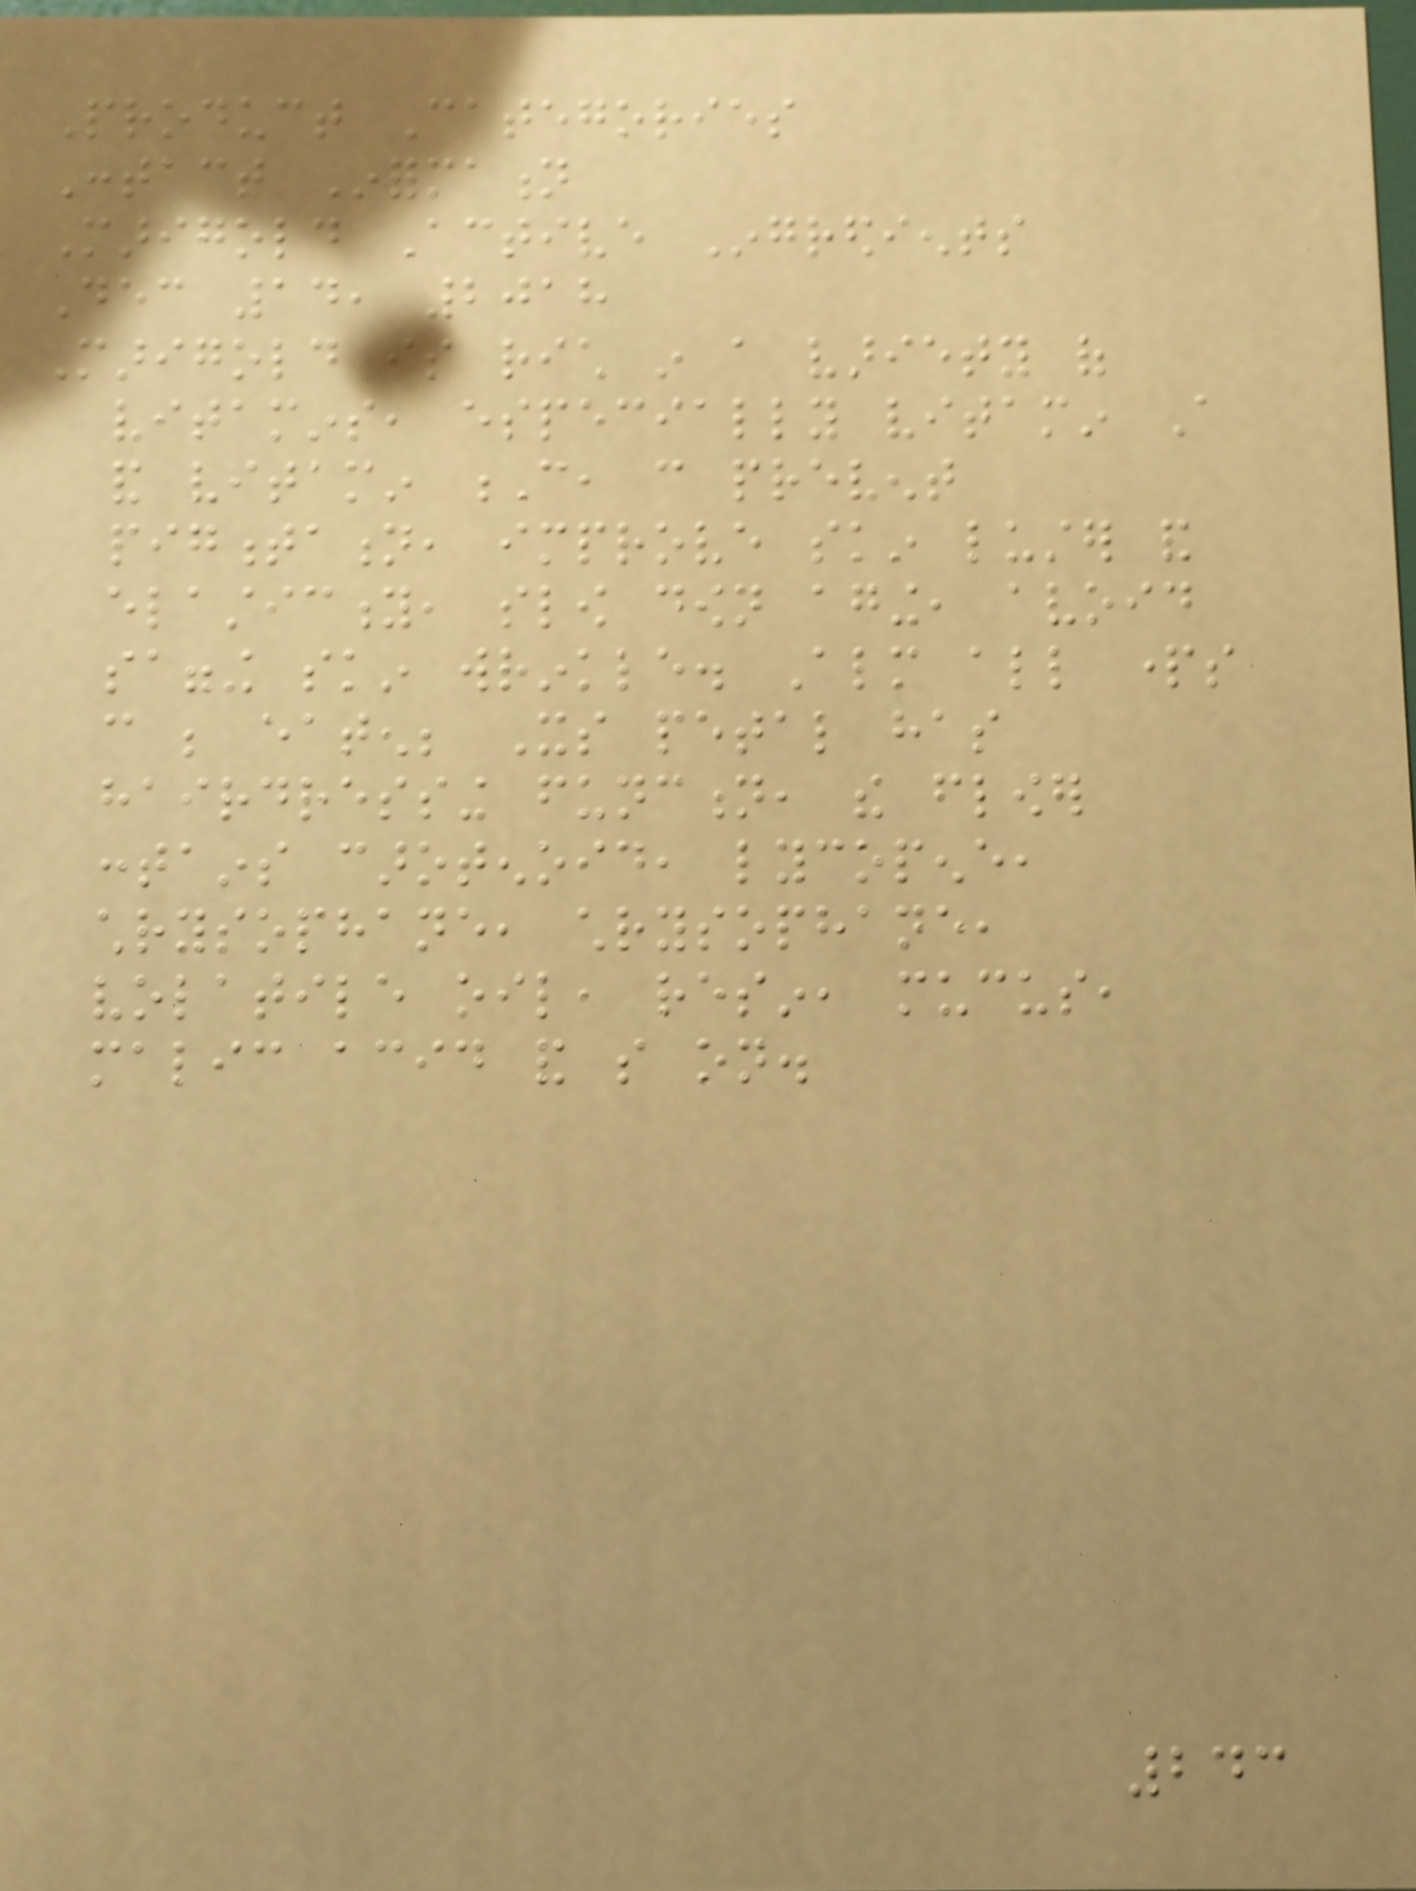Product Categories
Contact Information
Marigold Active Ingredients
Dec 14, 2018
Marigold is rich in a variety of
vitamins, especially vitamin A
and vitamin C, can prevent
pigmentation, improve skin luster and
elasticity, slow down aging, avoid
sagging skin wrinkle. Almost all parts
can be eaten; Its petal has
hairdressing function, the flower
contains carotenoid, lycopene,
chrysophane, chrysophane,
volatile oil, resin, mucus,
malic acid and so on.
243
